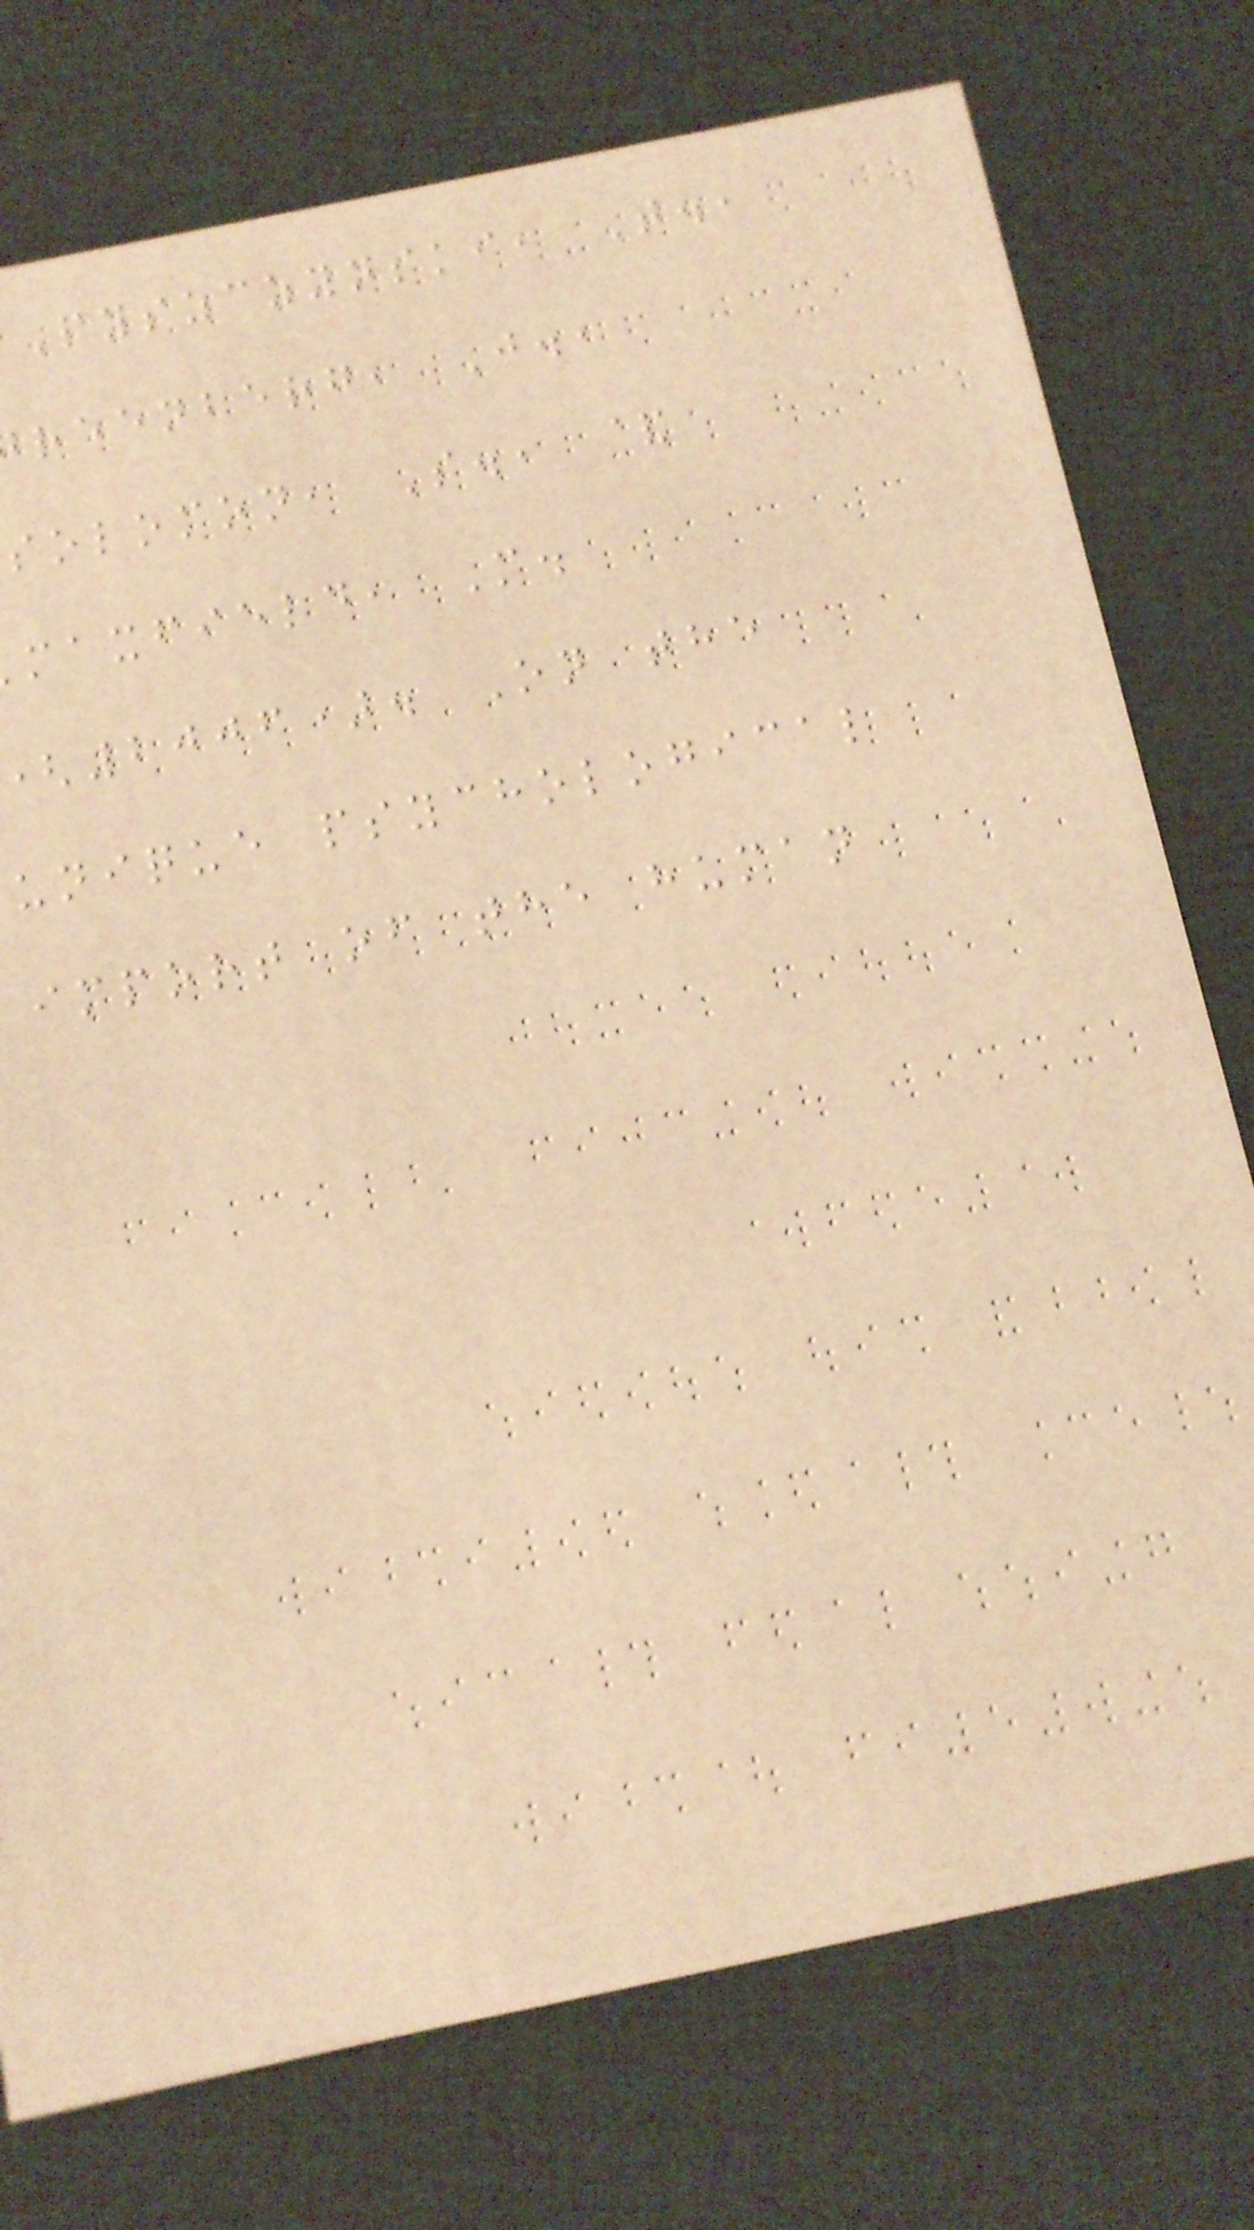Pyszczynski, T.,
reenberg, J.,
solomon, S., &
maxfield, M.
2006). On the
unique psychological
import of the human
